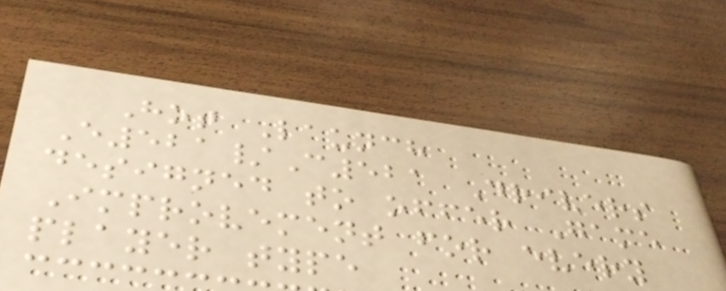Hot Launch
E521/C521 Drivers
designed to offer Game
Improvement for every
player type
